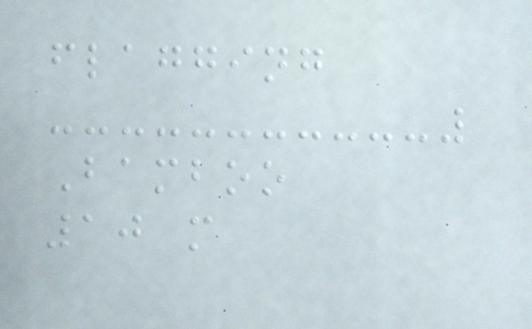flagging
Bamboo
10 m
